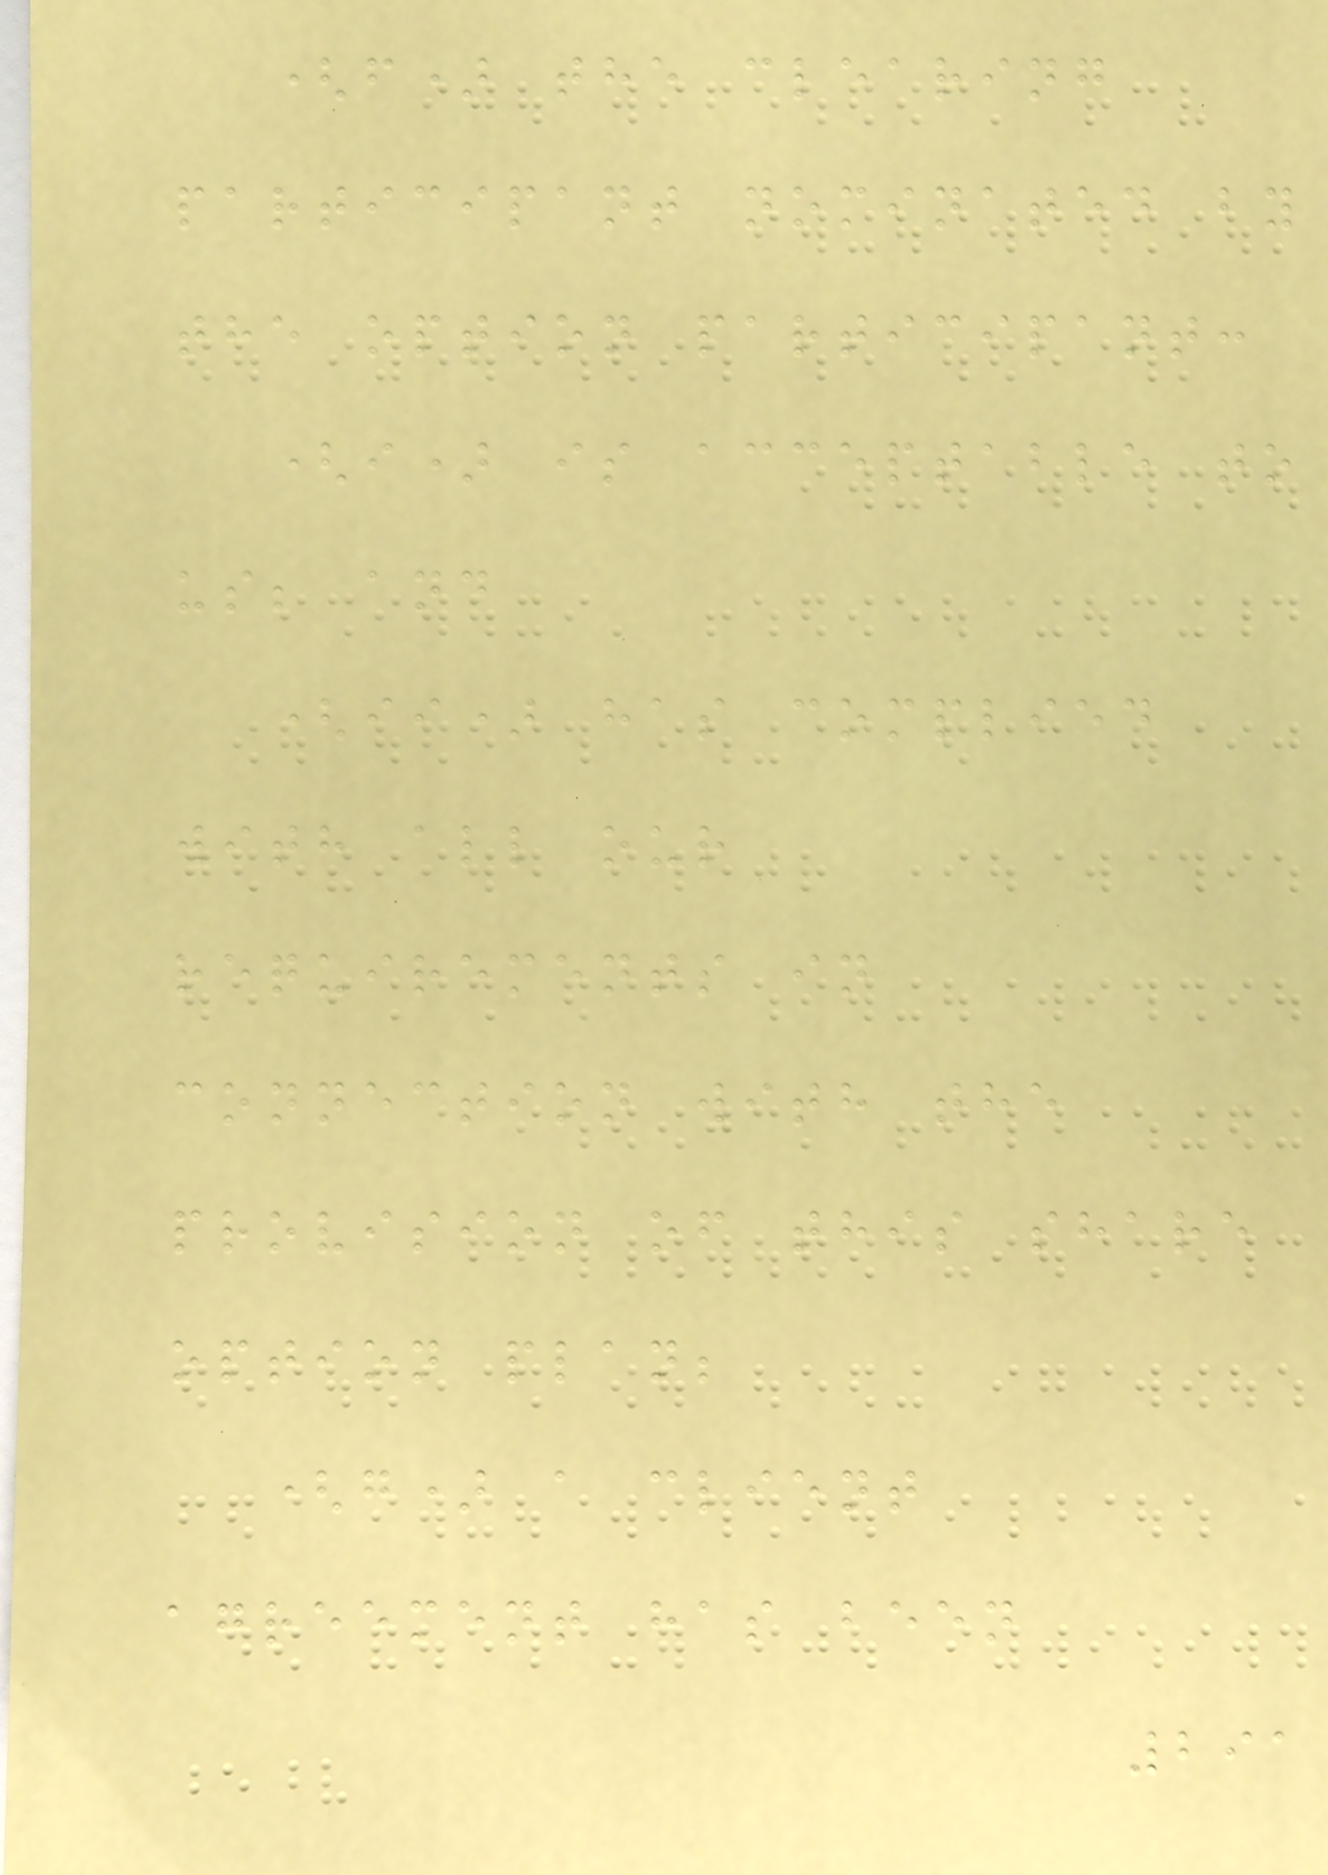(f) the clearing
participant nominated by
the option participant:
(i) is acceptable to
us; and
(ii) has complied
with all our
requirements in
connection with the
provision of this share
option plan;
(g) a client
agreement has been
291
